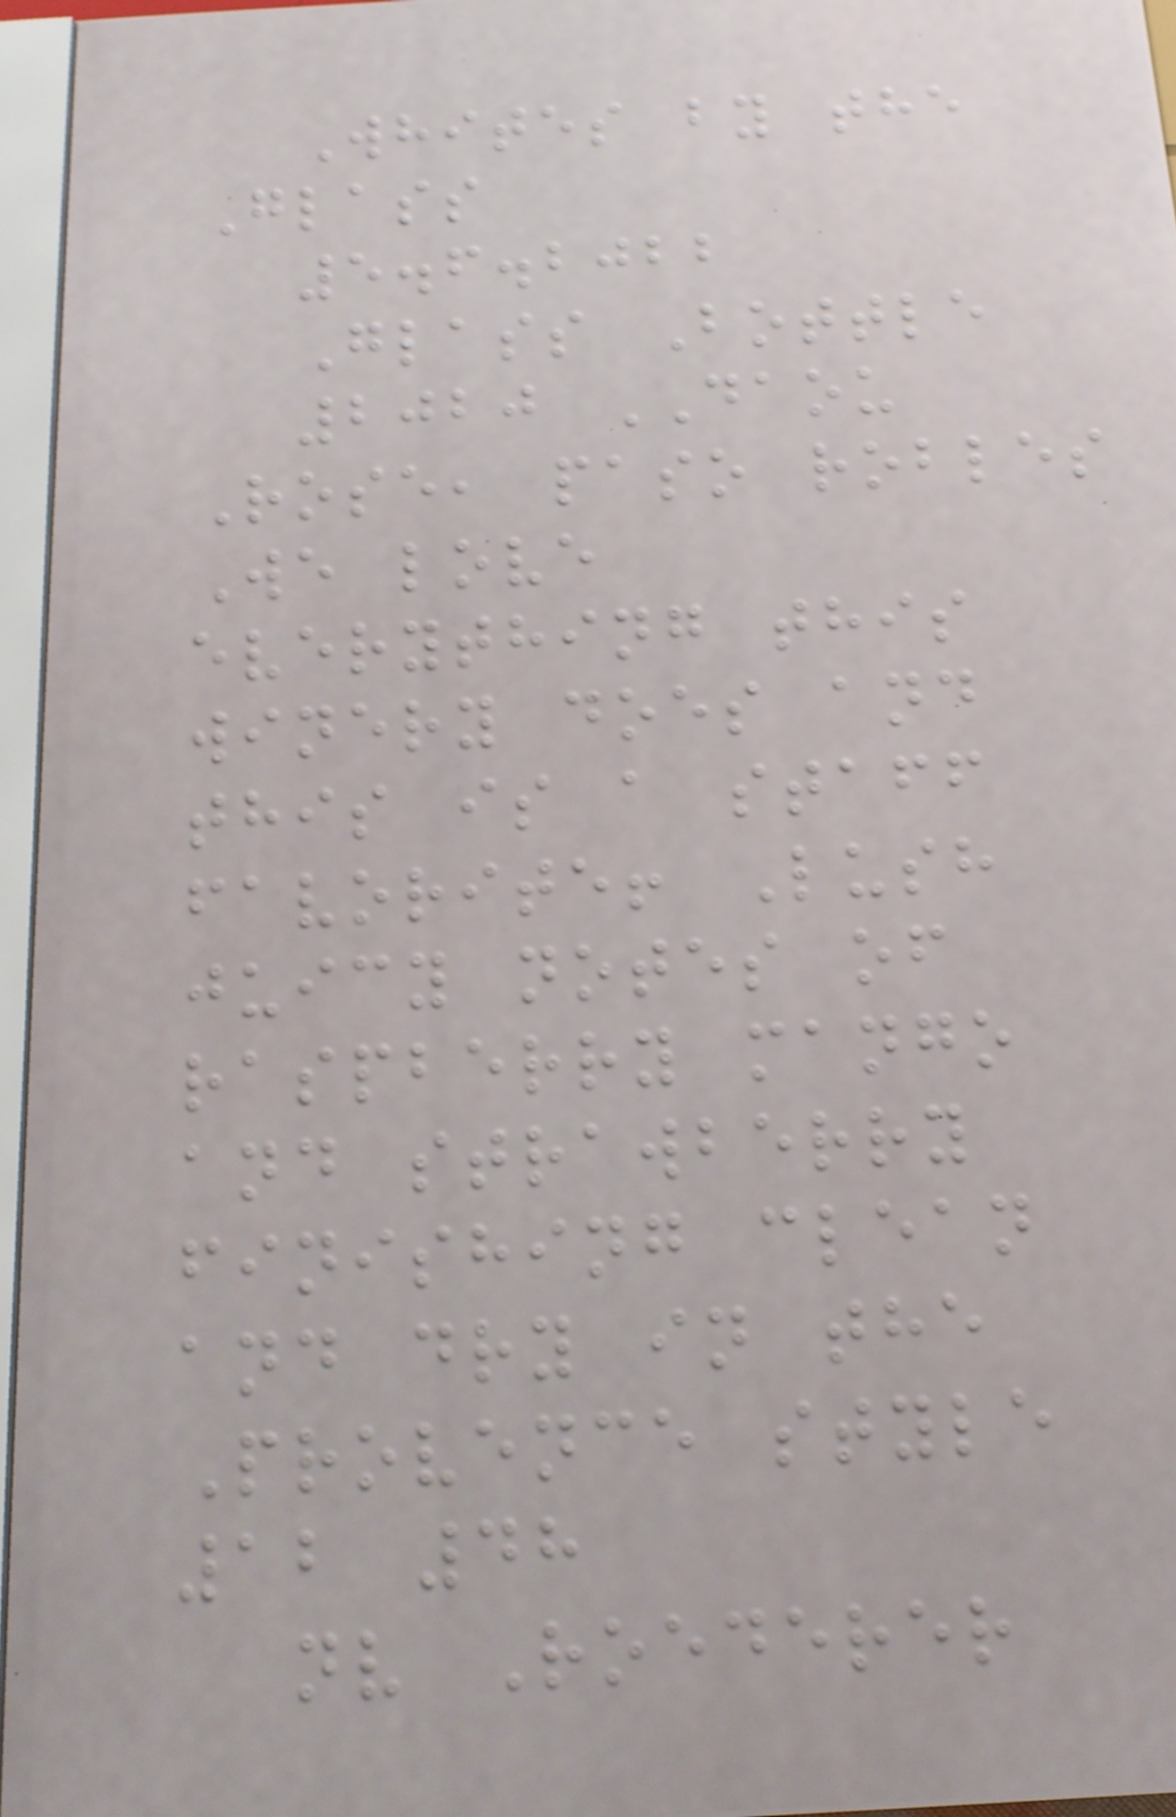Whites by the
Glass
5.6.2022
Glass Bottle
2020 DAOU
Rose, paso robles
We love
everything this
winery does and
this is a staff
favorite! Lush
juicy notes of
raspberry mango
and strawberry
finishing clean
and dry in the
Provence style
12 48
nv Roederer
